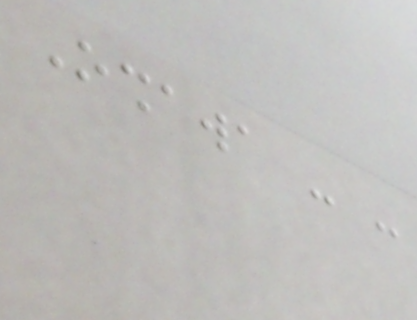Oshawa - -
